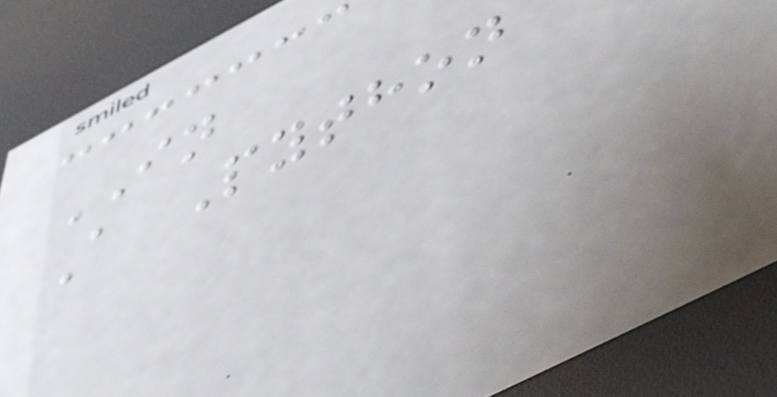IN
A Python
